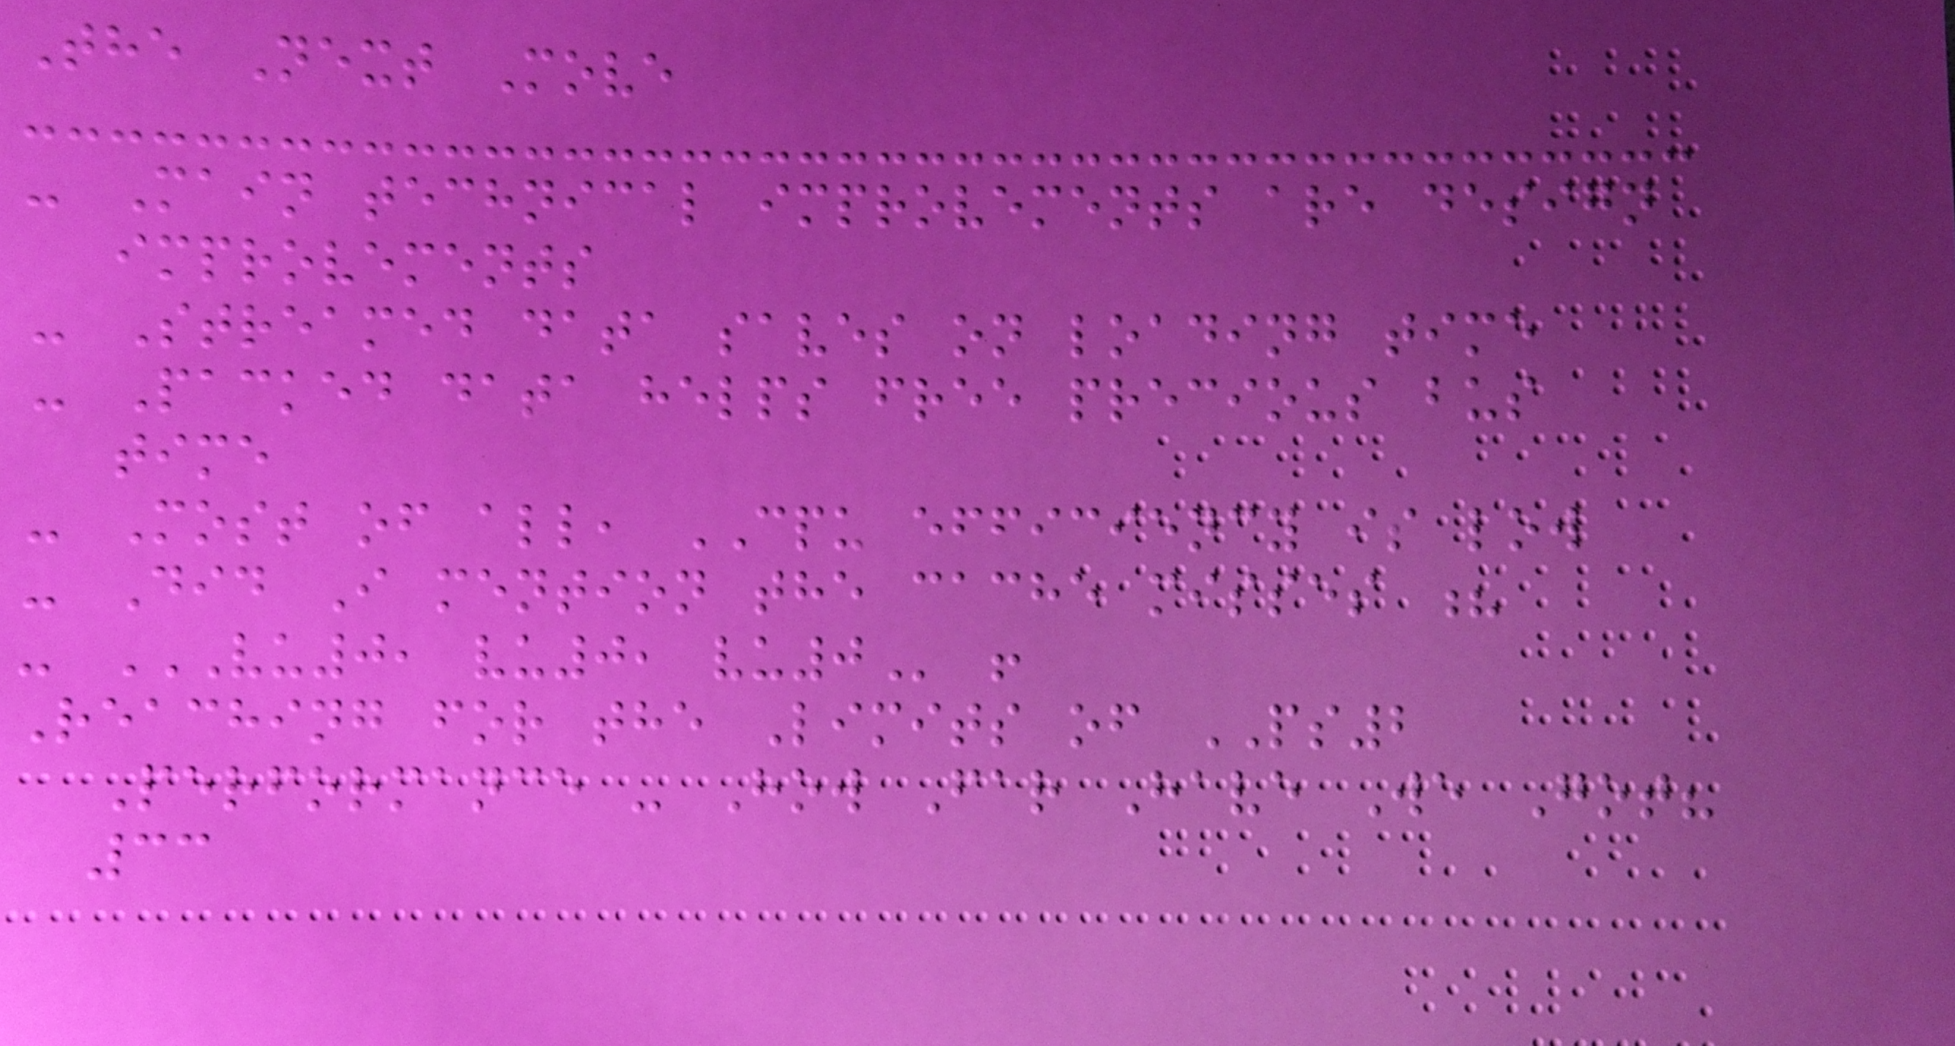The Next Move
- Main technical improvements are design
improvements
- Streamed data saves on loading time
- Packed data helps free precious bus
time
- Most of all, CPU efficiency is low
- Did I mention the cache misses ?
- VU0, VU0, VU0 !
Reaching for the Limits of PS2
Performance - How Far Have We Got?
33
